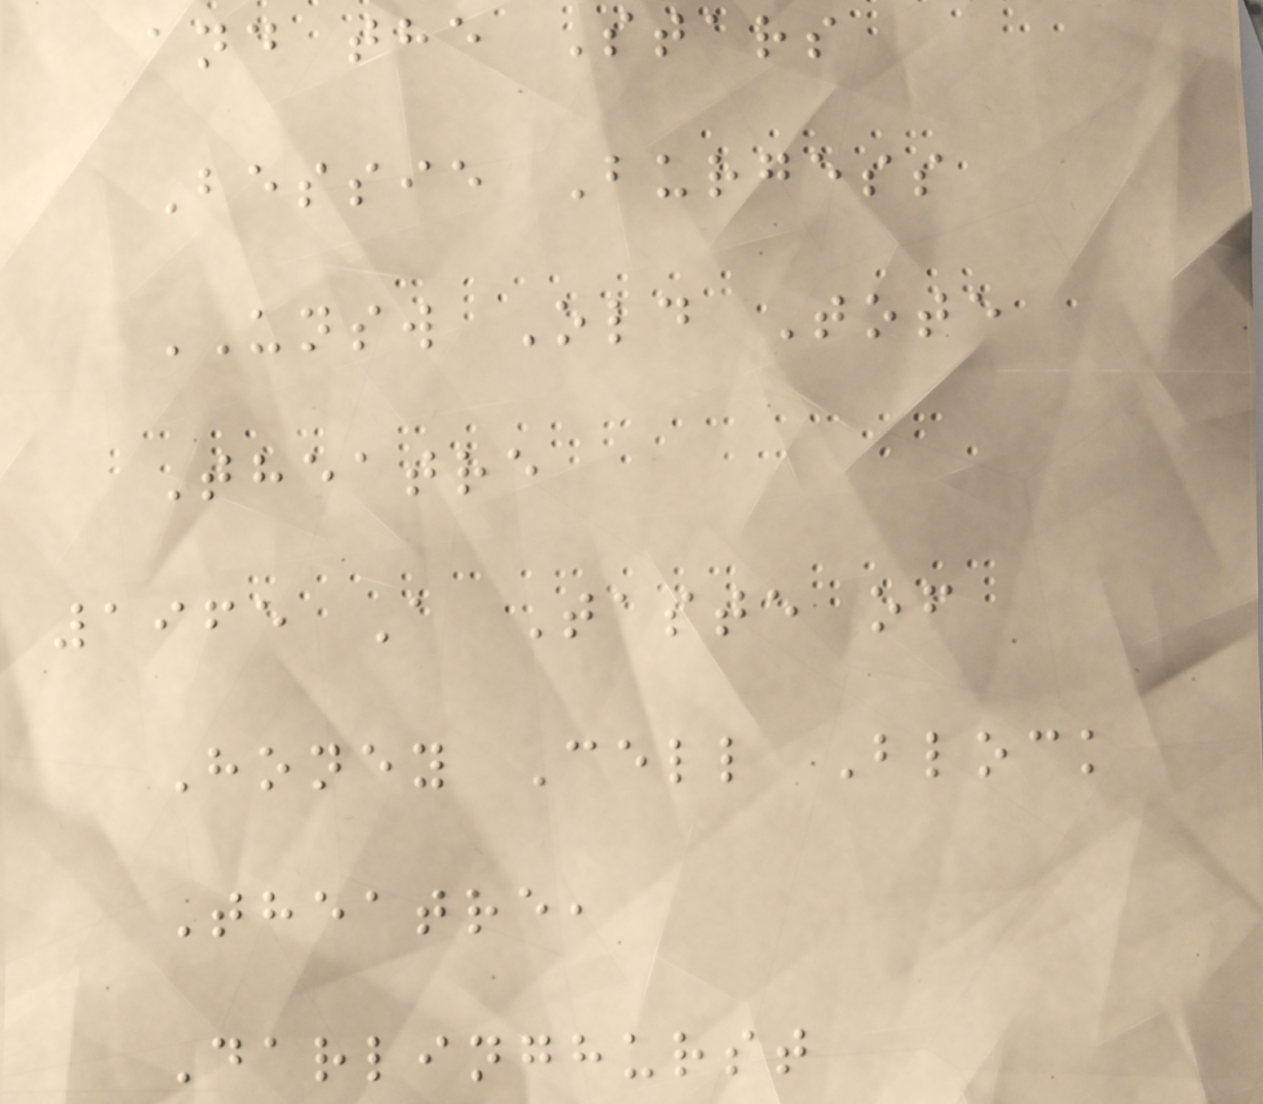and the Stars
Bessie Burgess
UNSW Old Tote
Theatre
1965 A Taste of
Honey Cell Block
Theatre,
Darlinghurst
